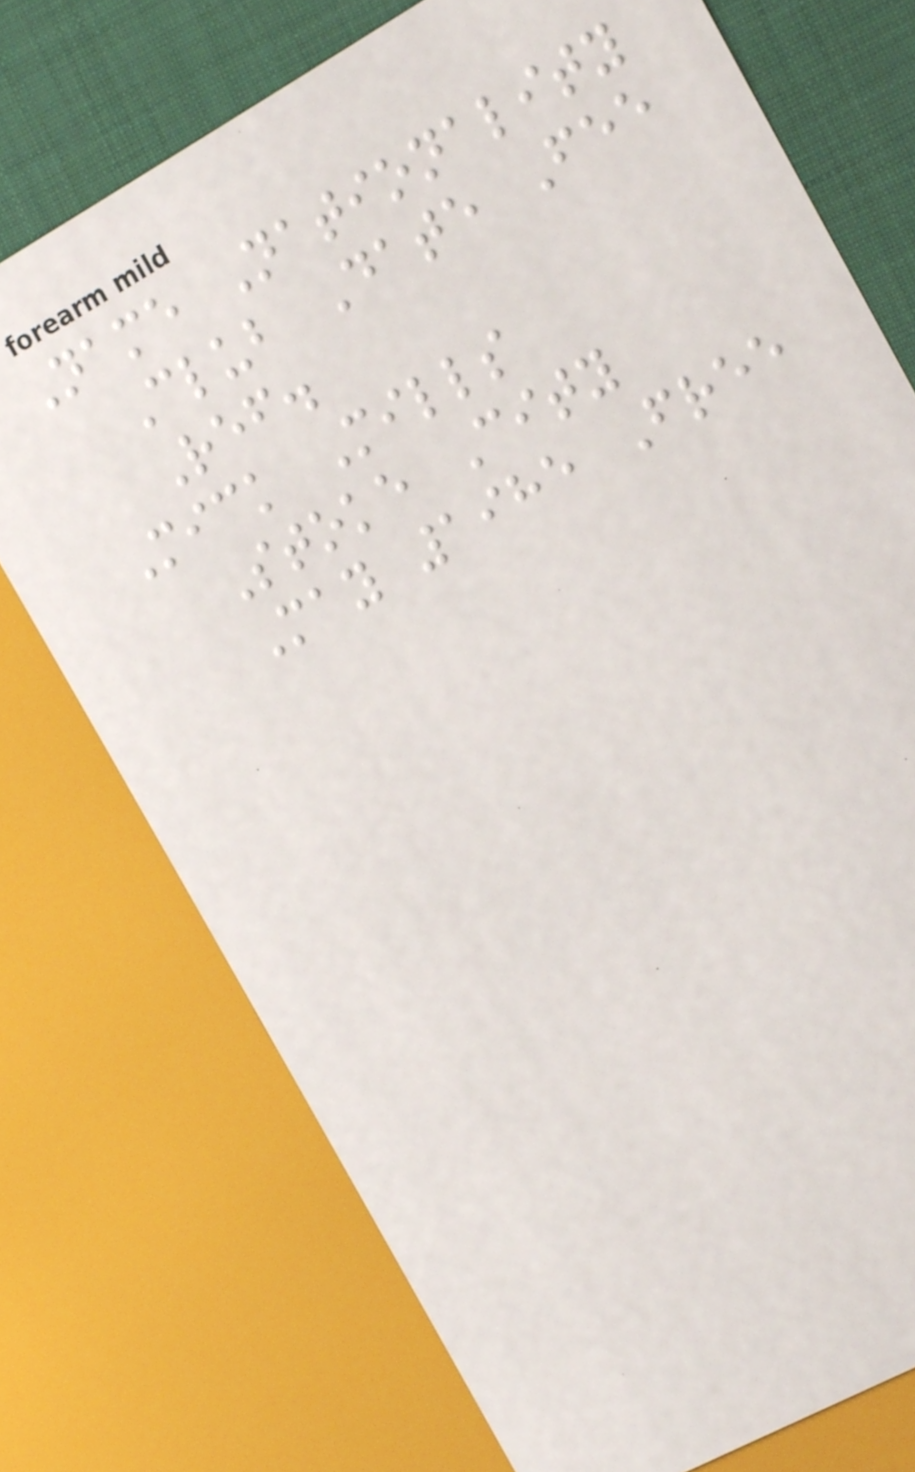Name Nationality
Club Date Fee
Ref.
Mick Mills
Stoke City
May 1985 Free
